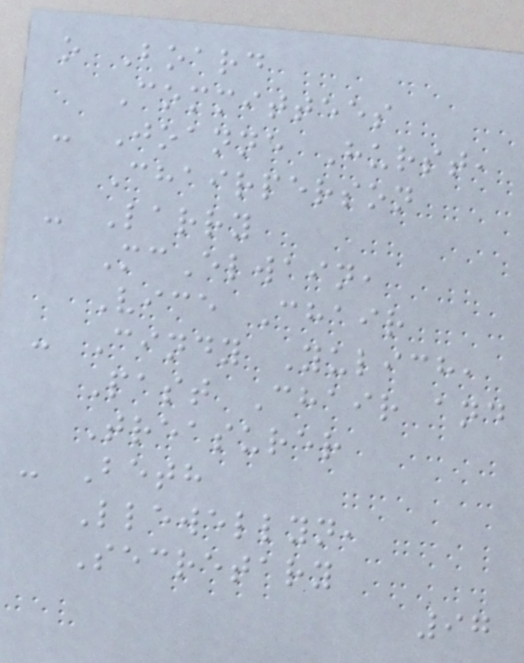o Board
Committees
- Joanne Hurst,
Chairperson
- Larry
McElwain,
Vice Chair
- Cindy Yulich,
Past Chair and
Treasurer
- Beth
Llewellyn,
Secretary
97
